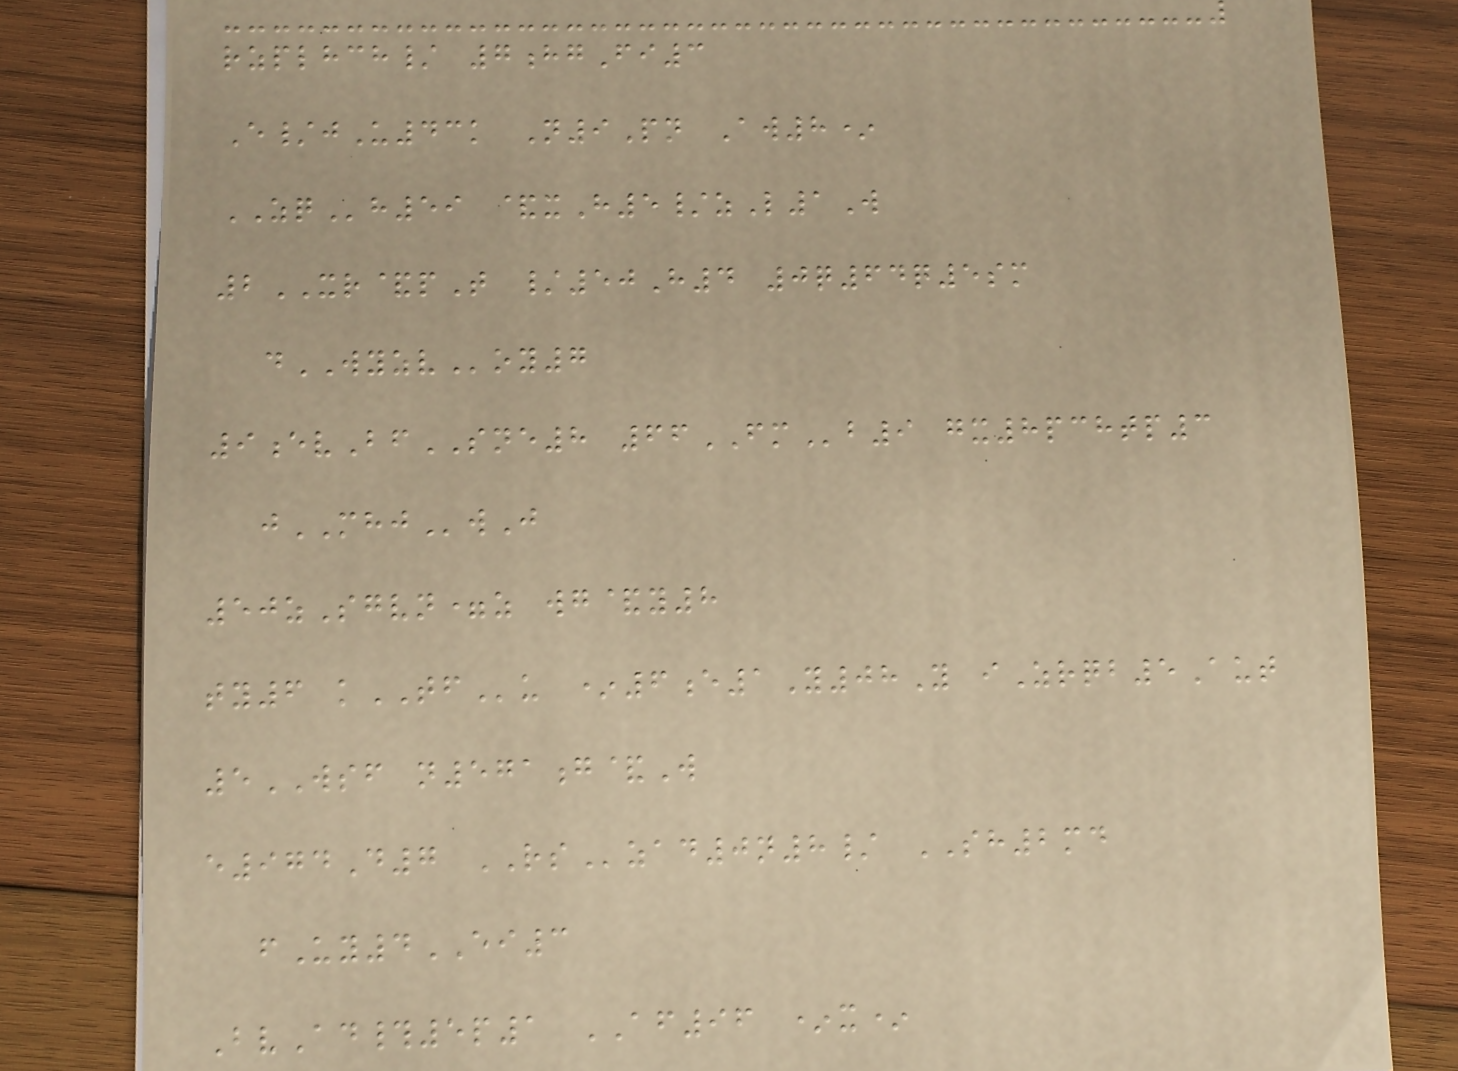rzplhch/ 7hgFi3
E/jU43k N9Pn Aw8*
ZQh59 &xH5/zL1W
2XR&pT /50H4 0q64q5sm
dWYZVoy7
9evBfSNE8 66FMb9 gx8pchtp3
jMHJwJ
50zSgvn=z wg&y8
ty6 kTFu *6e1Y08Y iZrqb5Aut
5WSF n571g&W
e974D7 RSzad0n8/ SH2md
fUy4EI3
BvAd#5p1 AF96 *x*
